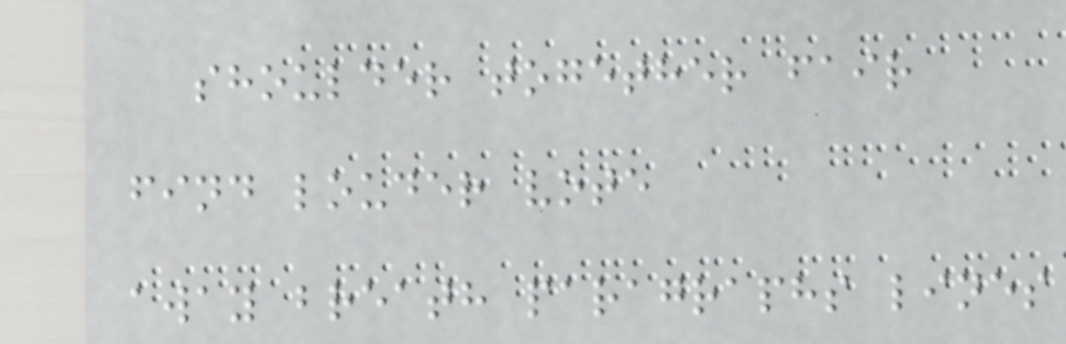shoulder together fair
find louder vote
away breath paragraphs lines
